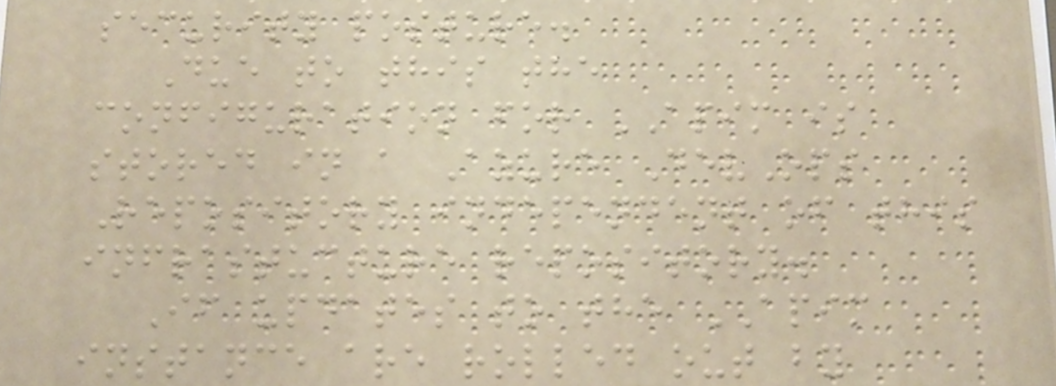security posture.
Due to this the
configuration for APIM is
stored in a Azure DevOps
Repository independent of this
infrastucture repository.
If updates to the APIM
instance are rolled out by
